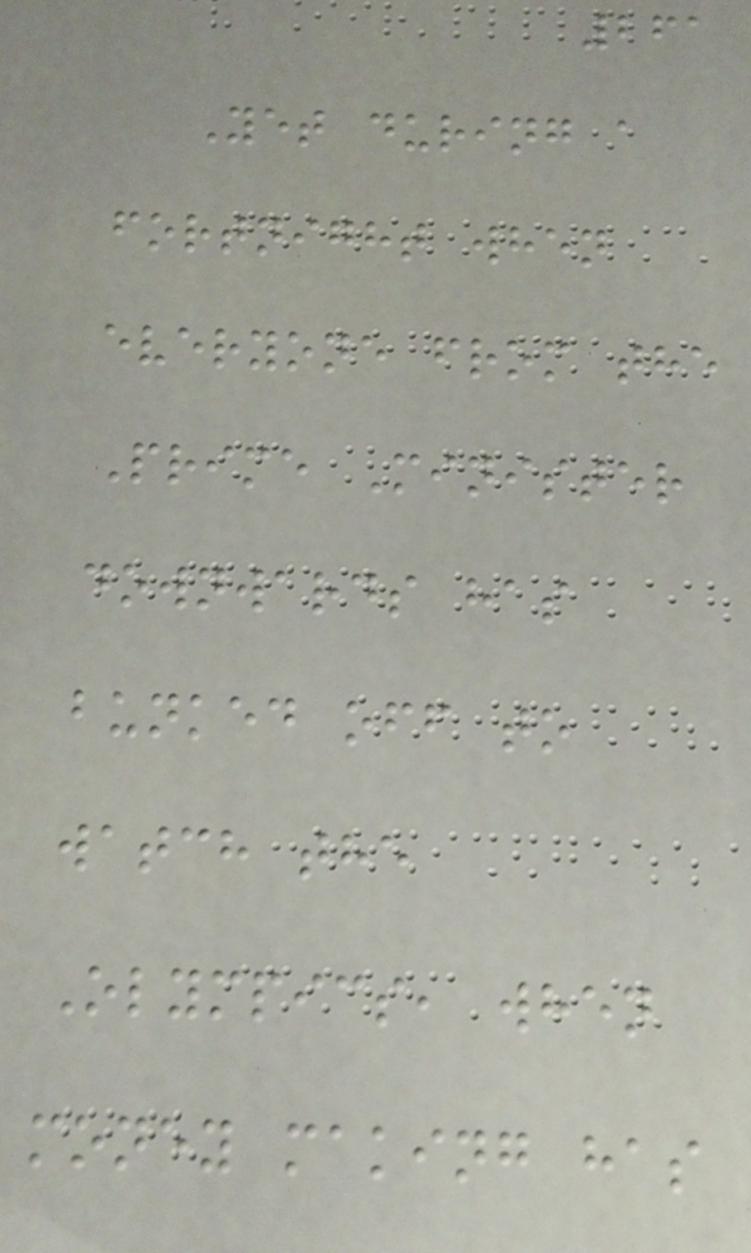261
Yet during a
fortnight when
everyone from the
Prime Minister
downwards has
bunked off to
watch the
Olympics, when
money making has
